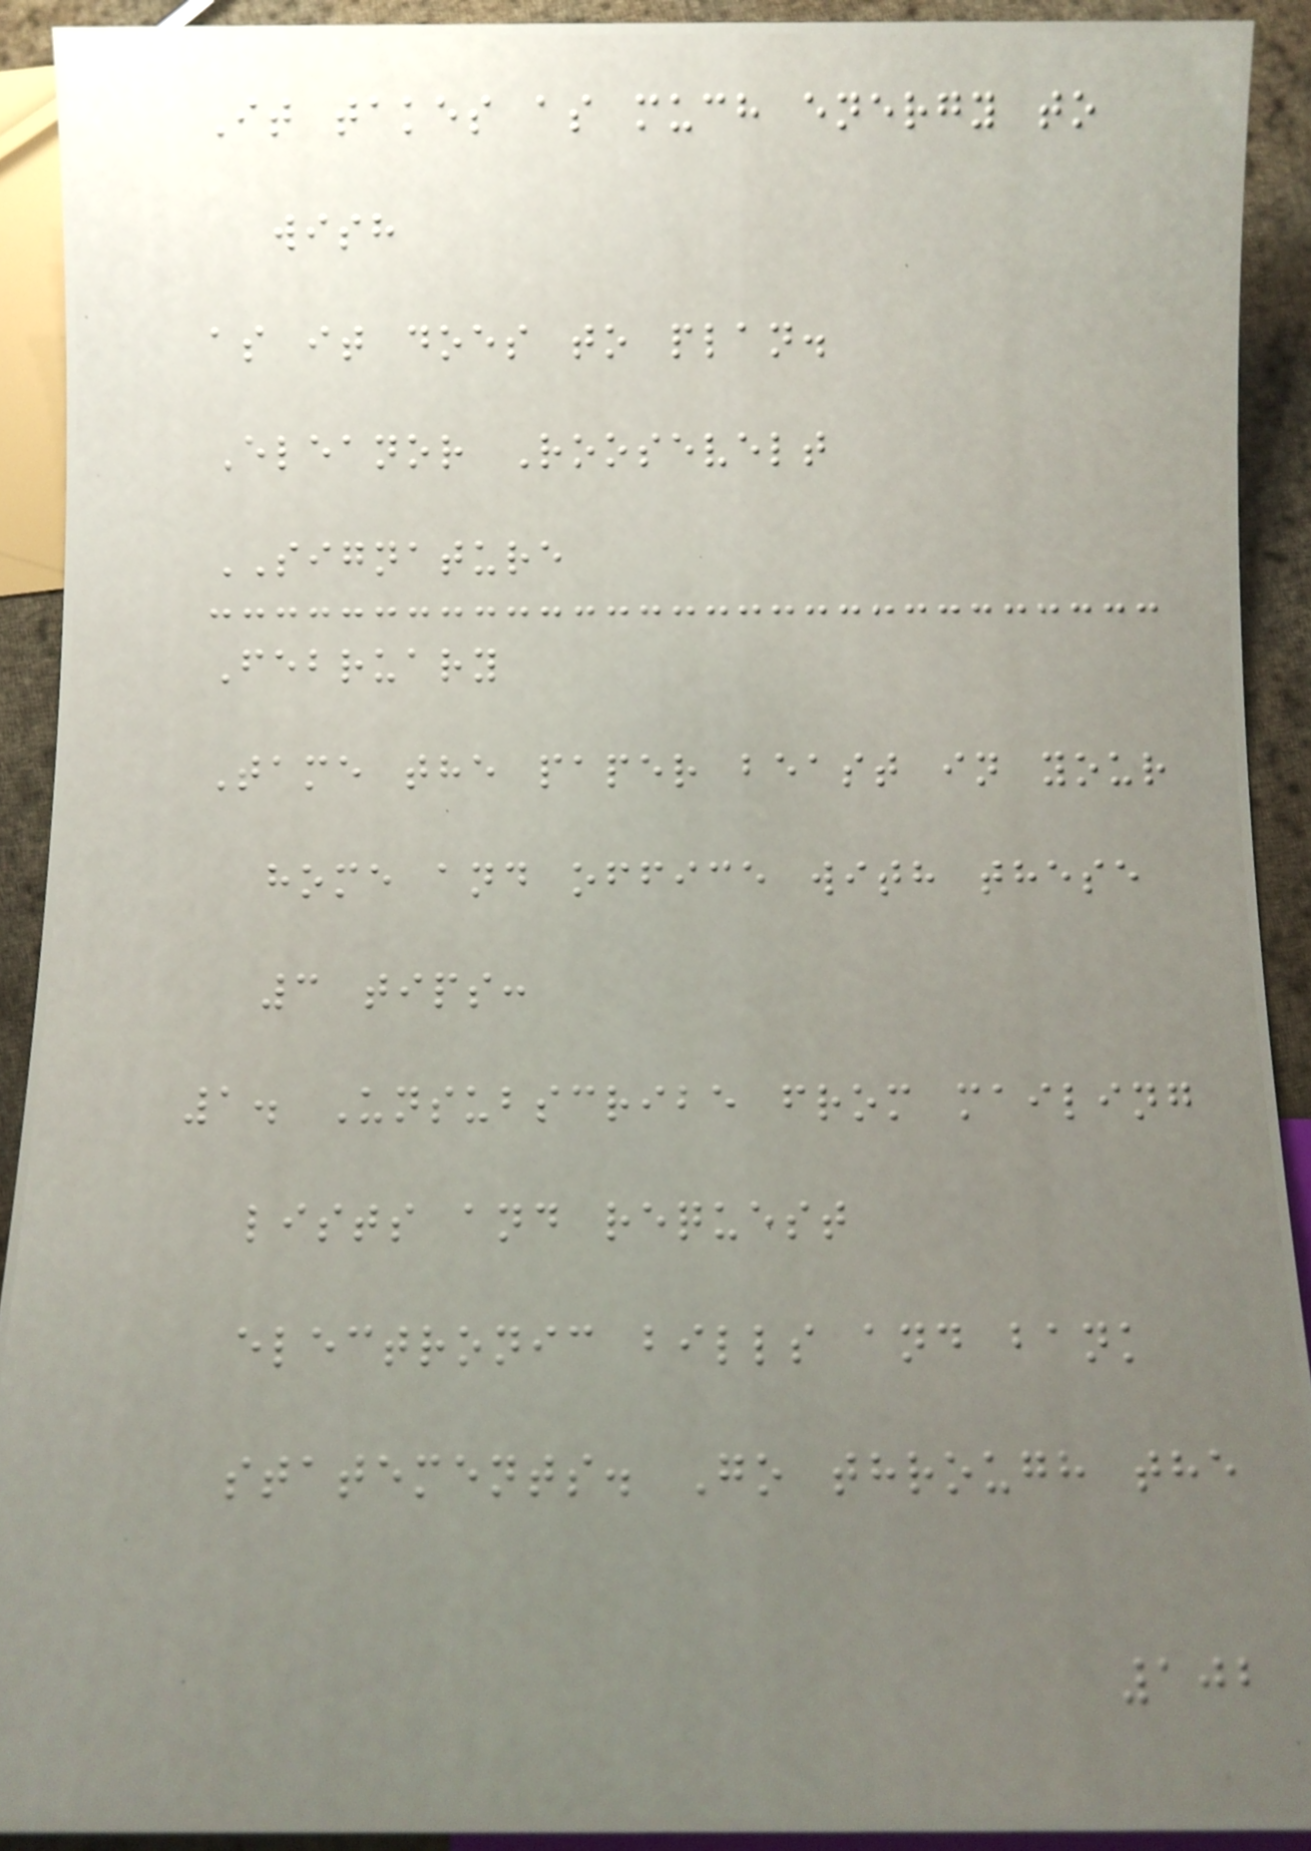It takes as much energy to
wish
as it does to plan.
Eleanor Roosevelt
SIGNATURE
February
Tame the paper beast in your
home and office with these
3 tips:
1. Unsubscribe from mailing
lists and request
electronic bills and bank
statements. Go through the
102
